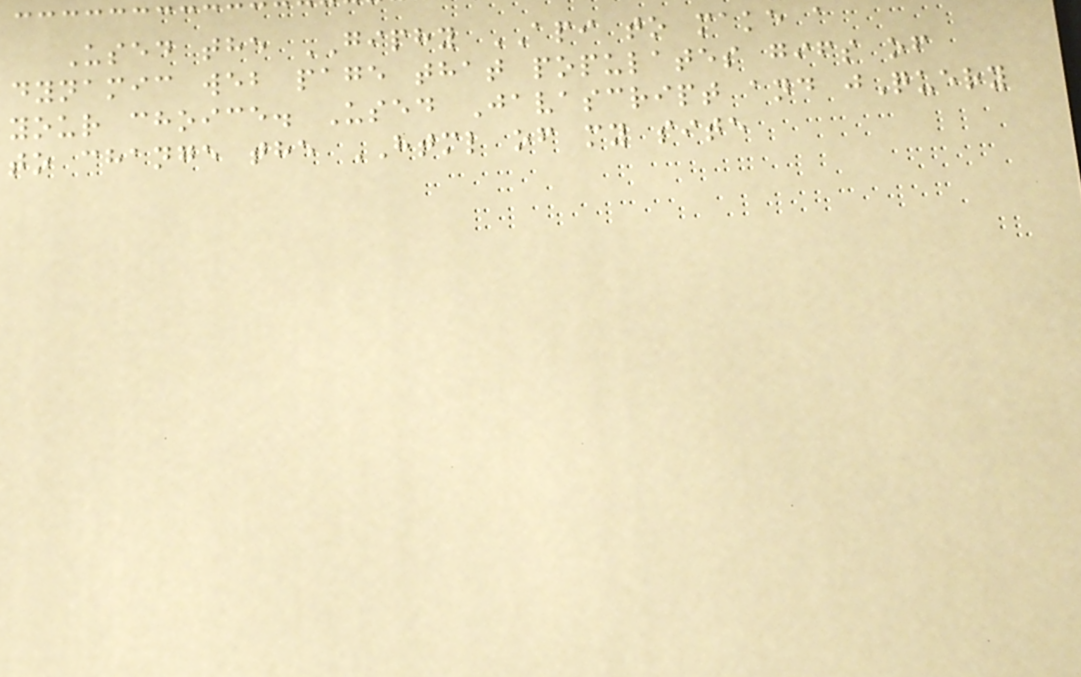Used the GIPHY API to make a
dynamic web page that populates gifs of
your choice. Used Javascript and jQuery
to change the HTML of my site
